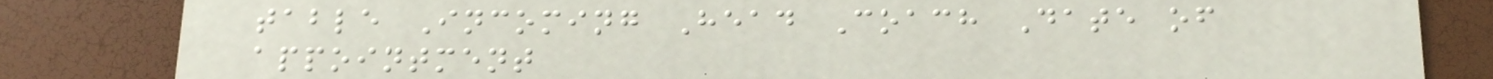table Incoming Head Coach Date of
appointment
